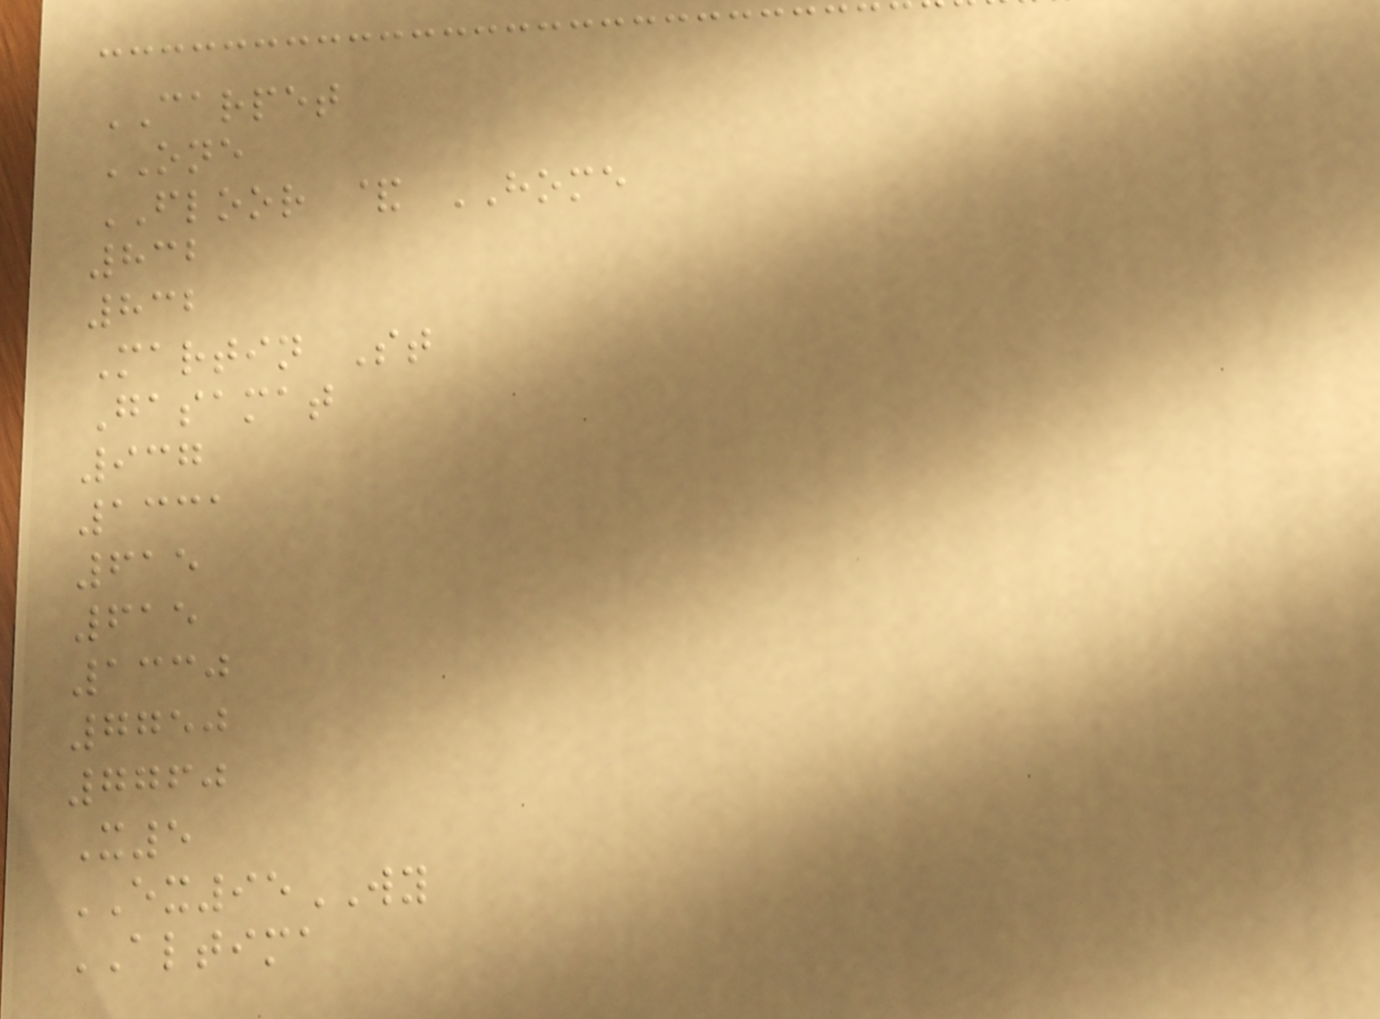CARPET
ONE
FLOOR & HOME
832
832
Martin St
Gasamat
937
1331
615
615
1330
7750
7760
X5
EX95WY
ALTIMA
